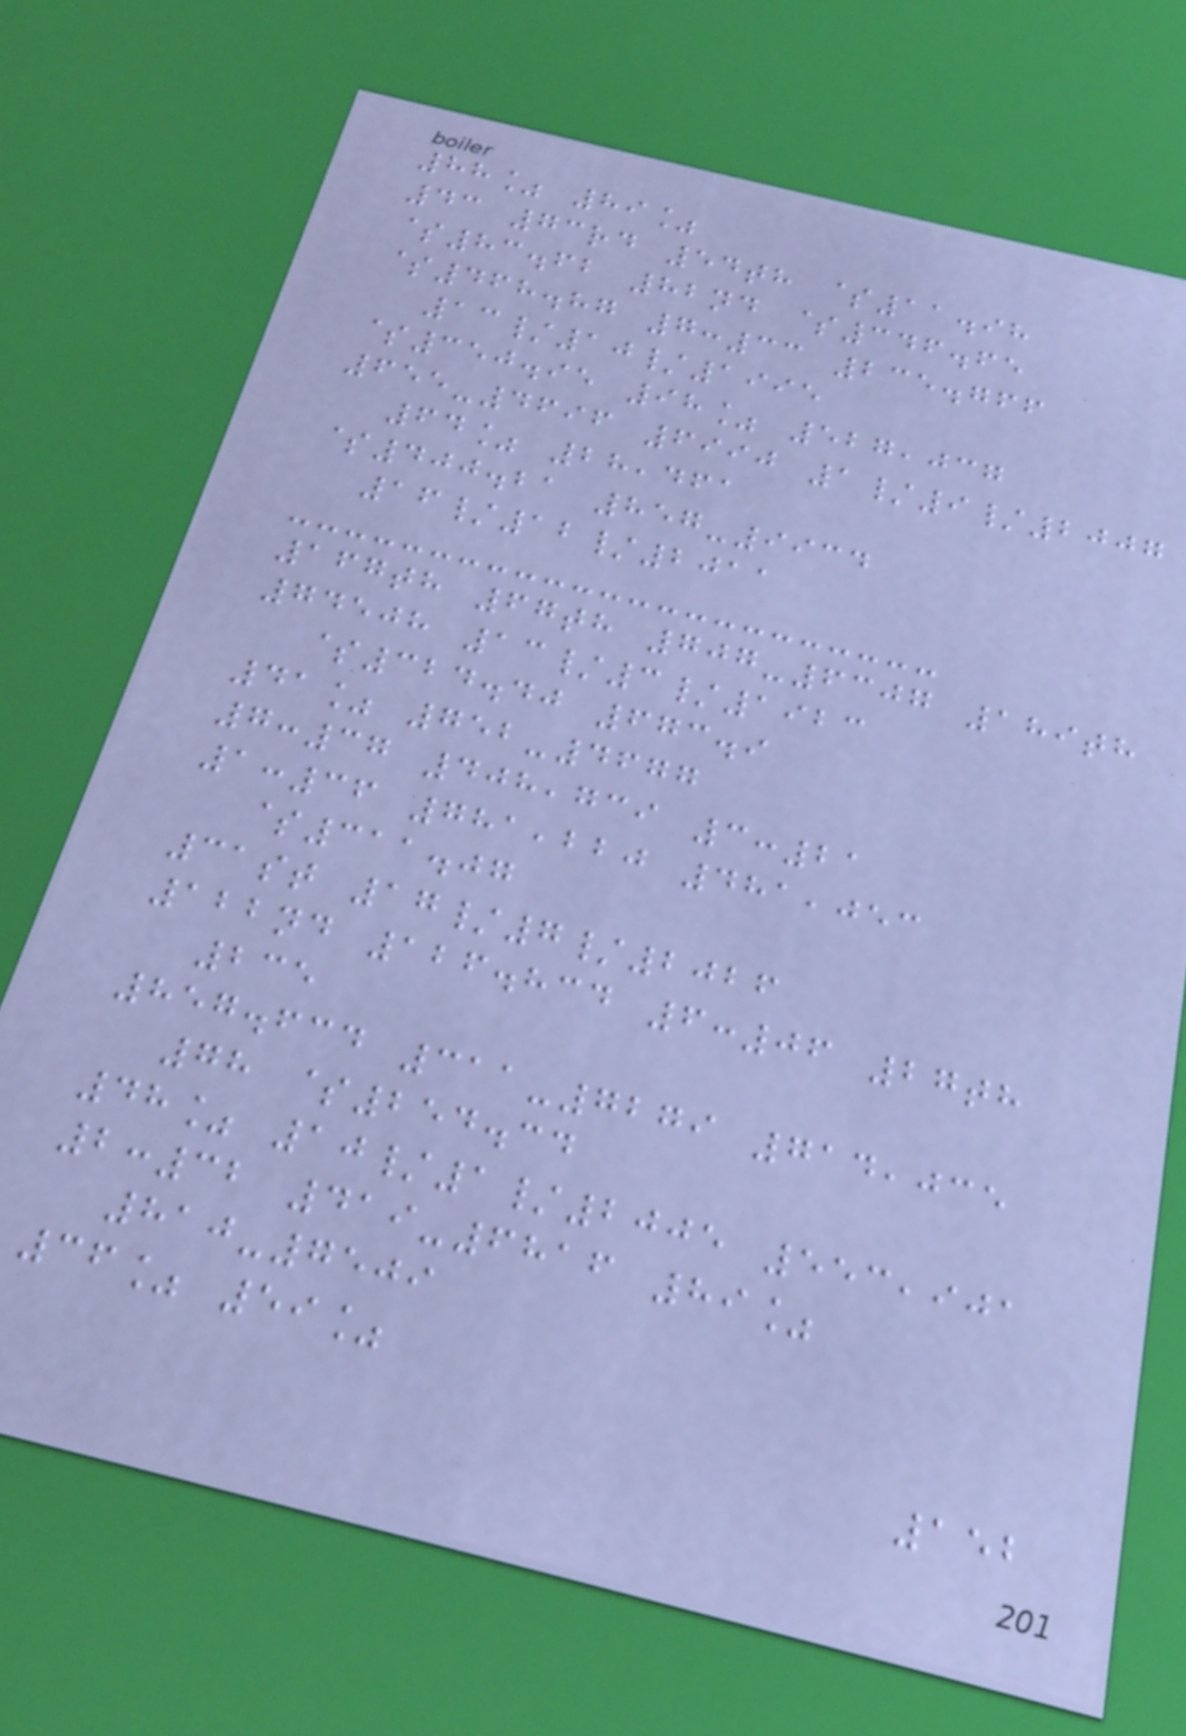88% 89%
43 73rd 54th $11.98
$83.62 82nd $346.65
$468.87 7:33 235.766
13/10/1995
$350.95 98% 527,037
655-4696 6990 1/9/2007
64% 28,461
$400.21 857-9934
16/12/2011
167th 67th 707-6307 189th
74508 13/3/1923
$324.40 673.9
41% 752-4677
7:37 408,739 3:21
1:36 781,220 481,053
$311.07
31st 17/7/2026
122nd 126.834 6:06 27th
235
857.634 311-7279 714,035
78 $254.34
48% 10/1/2005 553,901
2:32 419-6816 89%
810-7509
36% 59%
152
